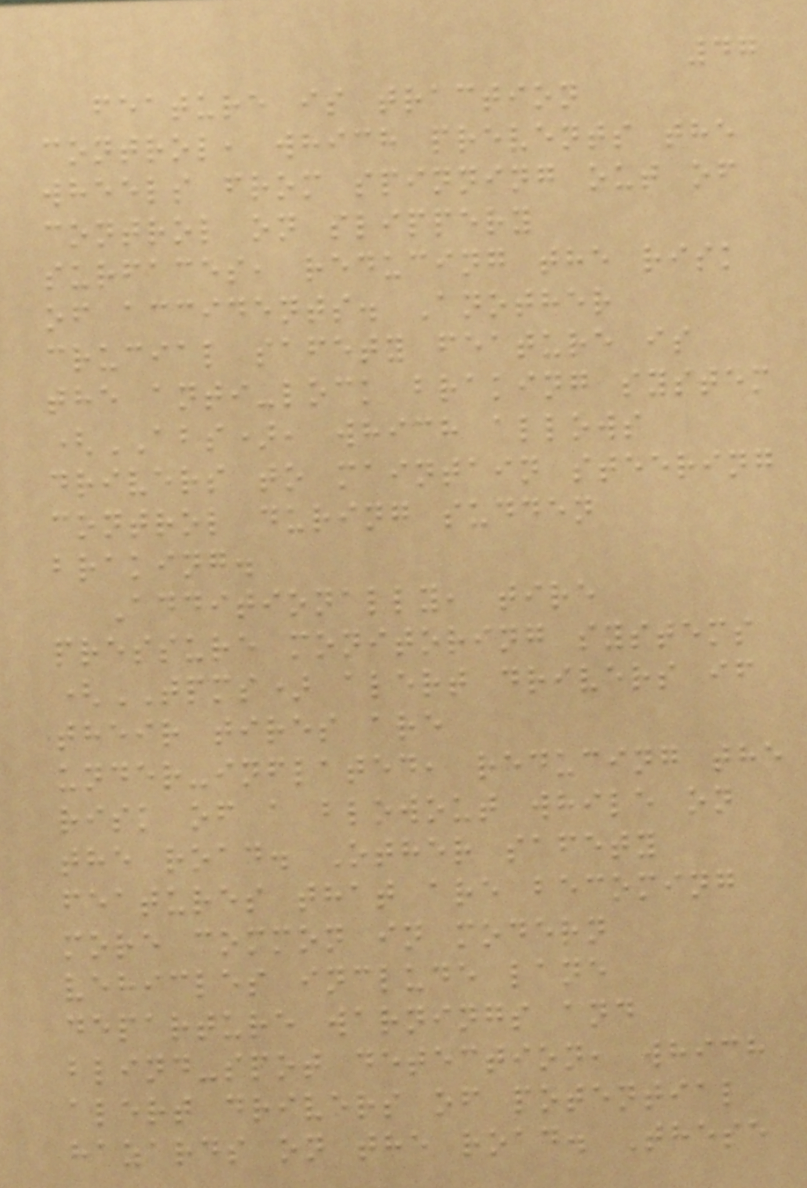47
feature is traction
control, which prevents the
wheels from spinning out of
control on slippery
surfaces, reducing the risk
of accidents. Another
crucial safety feature is
the anti-lock braking system
(ABS), which allows
drivers to maintain steering
control during sudden
braking.
Additionally, tire
pressure monitoring systems
(TPMS) alert drivers if
their tires are
under-inflated, reducing the
risk of a blowout while on
the road. Other safety
features that are becoming
more common in modern
vehicles include lane
departure warnings and
blind-spot detection, which
alert drivers of potential
hazards on the road. These
